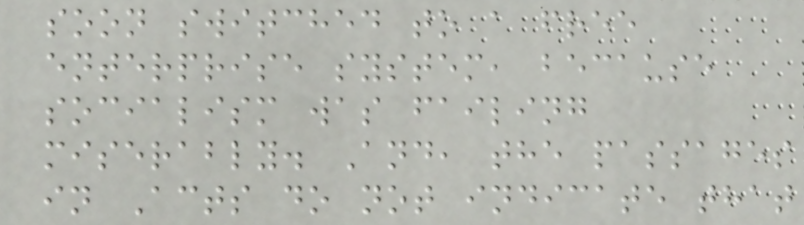soon switched to a free
enterprise system, because
socialism was failing
miserably. And, the passages
in Acts do not indicate that
